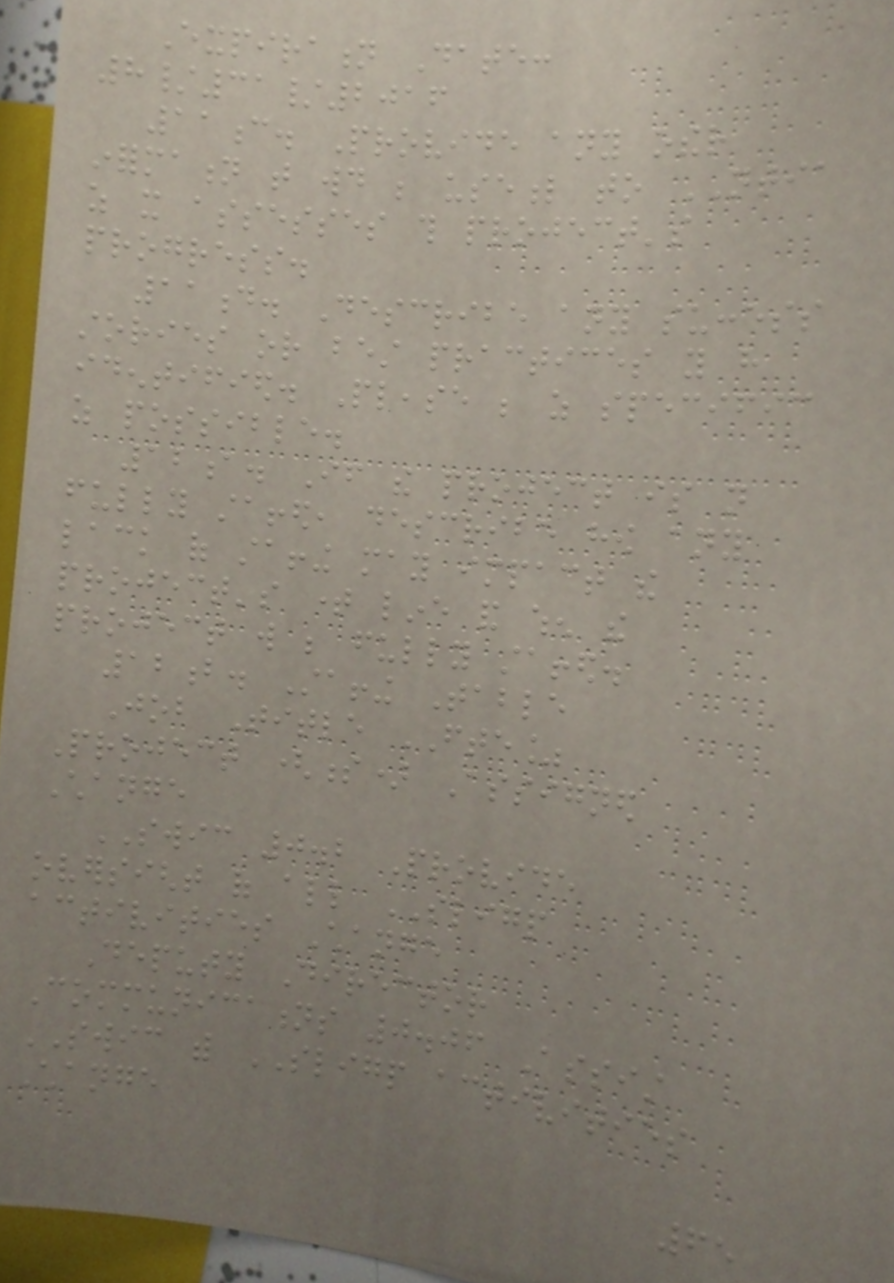Expiration Date:
8/31/2016
11c. Provide any other
information that would be useful to NTIA
as it assesses this project's
progress.
11d. Describe any success
stories or best practices you have
identified. Please be as specific
as possible.
12a. If the project is not
fully staffed, describe how any
lack of staffing may impact the
project's time line and when the
project will be fully staffed.
12b. Staffing Table
Job Title FTE%
Project (s) Assigned
Change
SWIC 0.2 Provide
oversight of all SLIGP
activities Change
Deputy Director
Communications 0.06 Assist
SWIC with SLIGP activities
Change
65
